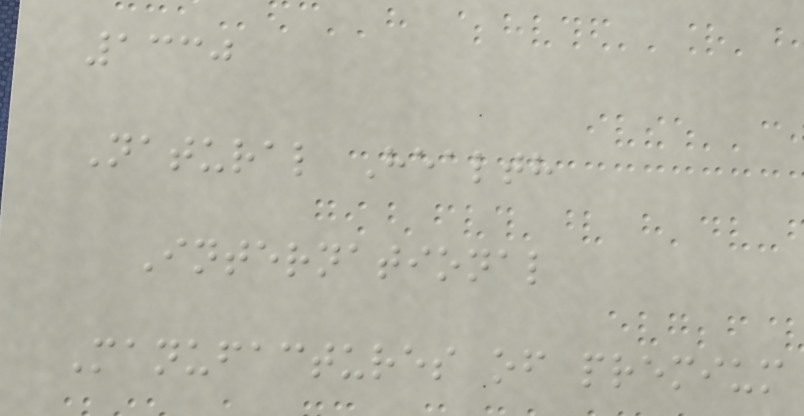1330
Natural Health
International
Manufactures of premium
